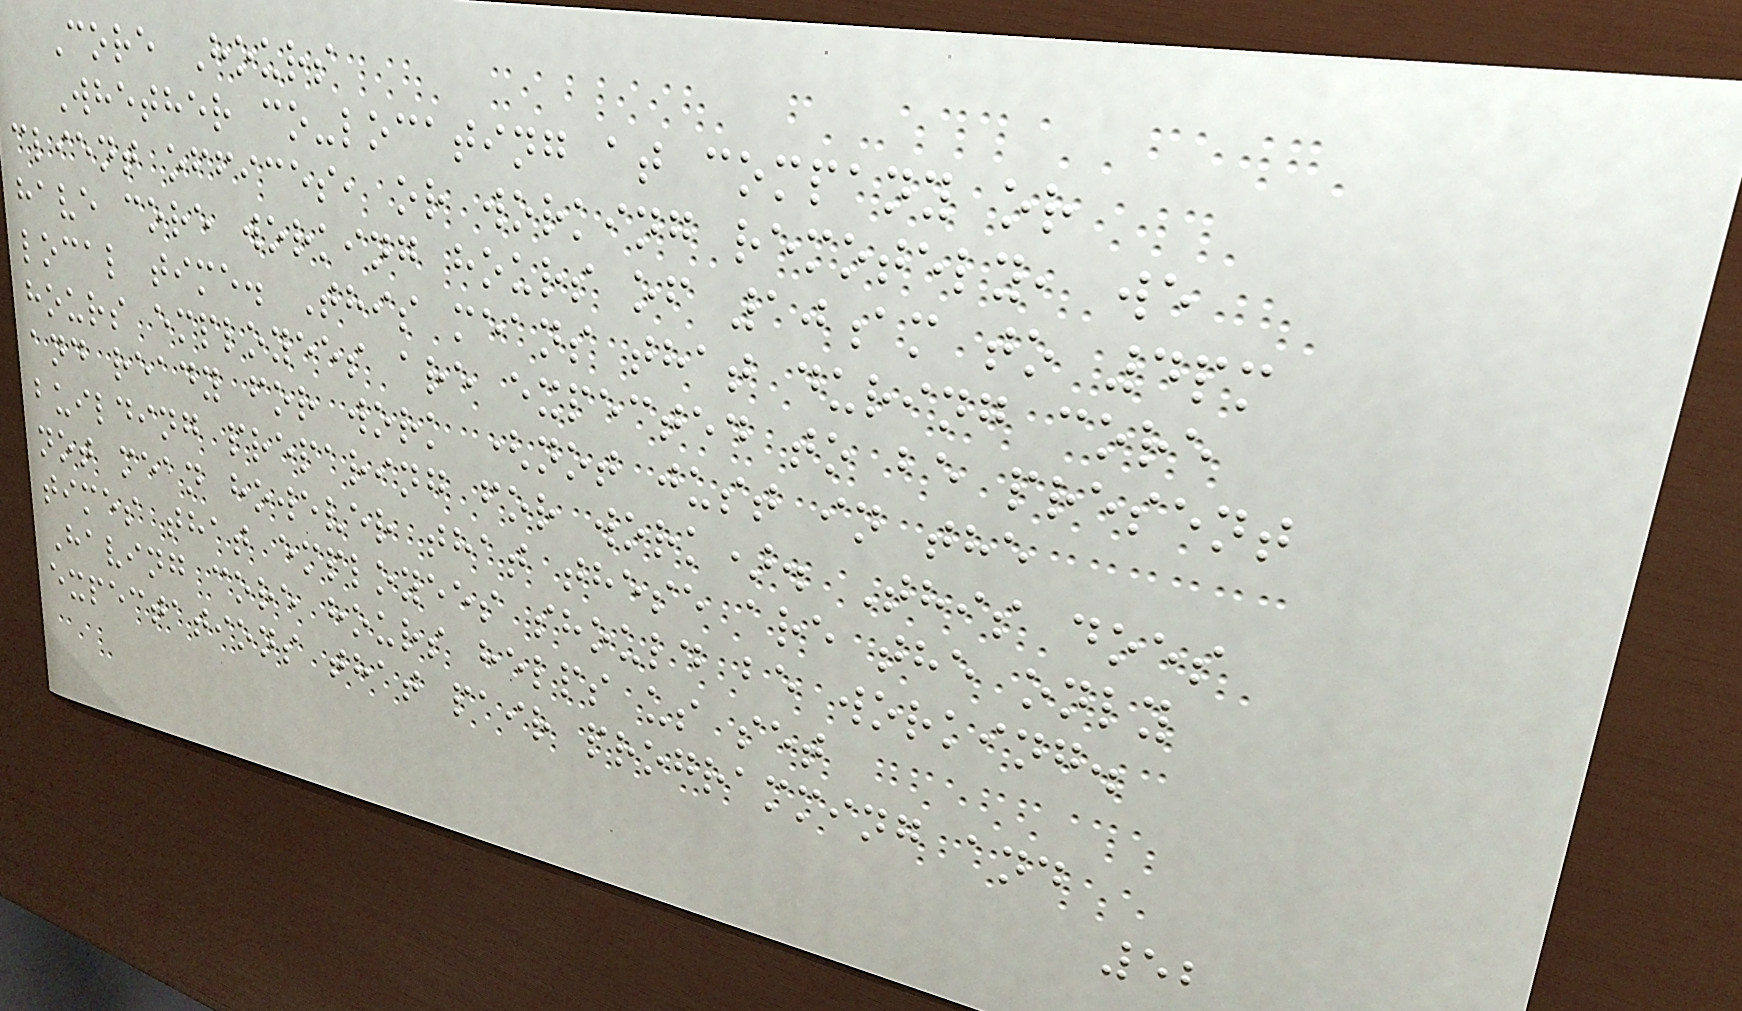Core Hours
Whether co-locating at company or
client offices, or working remotely, we
have core working hours of 10am to 4pm
local time. This means that during core
hours employees are expected to be present
and ready for work (not just in the
building preparing for work). This does
not mean however that these are the only
times that employees should be working.
Having core hours helps us set
expectations that pair programming and
52
